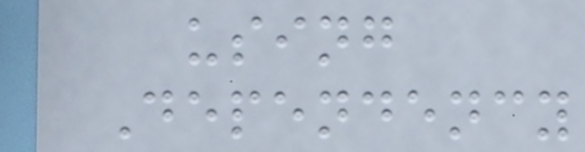using
Dependency
